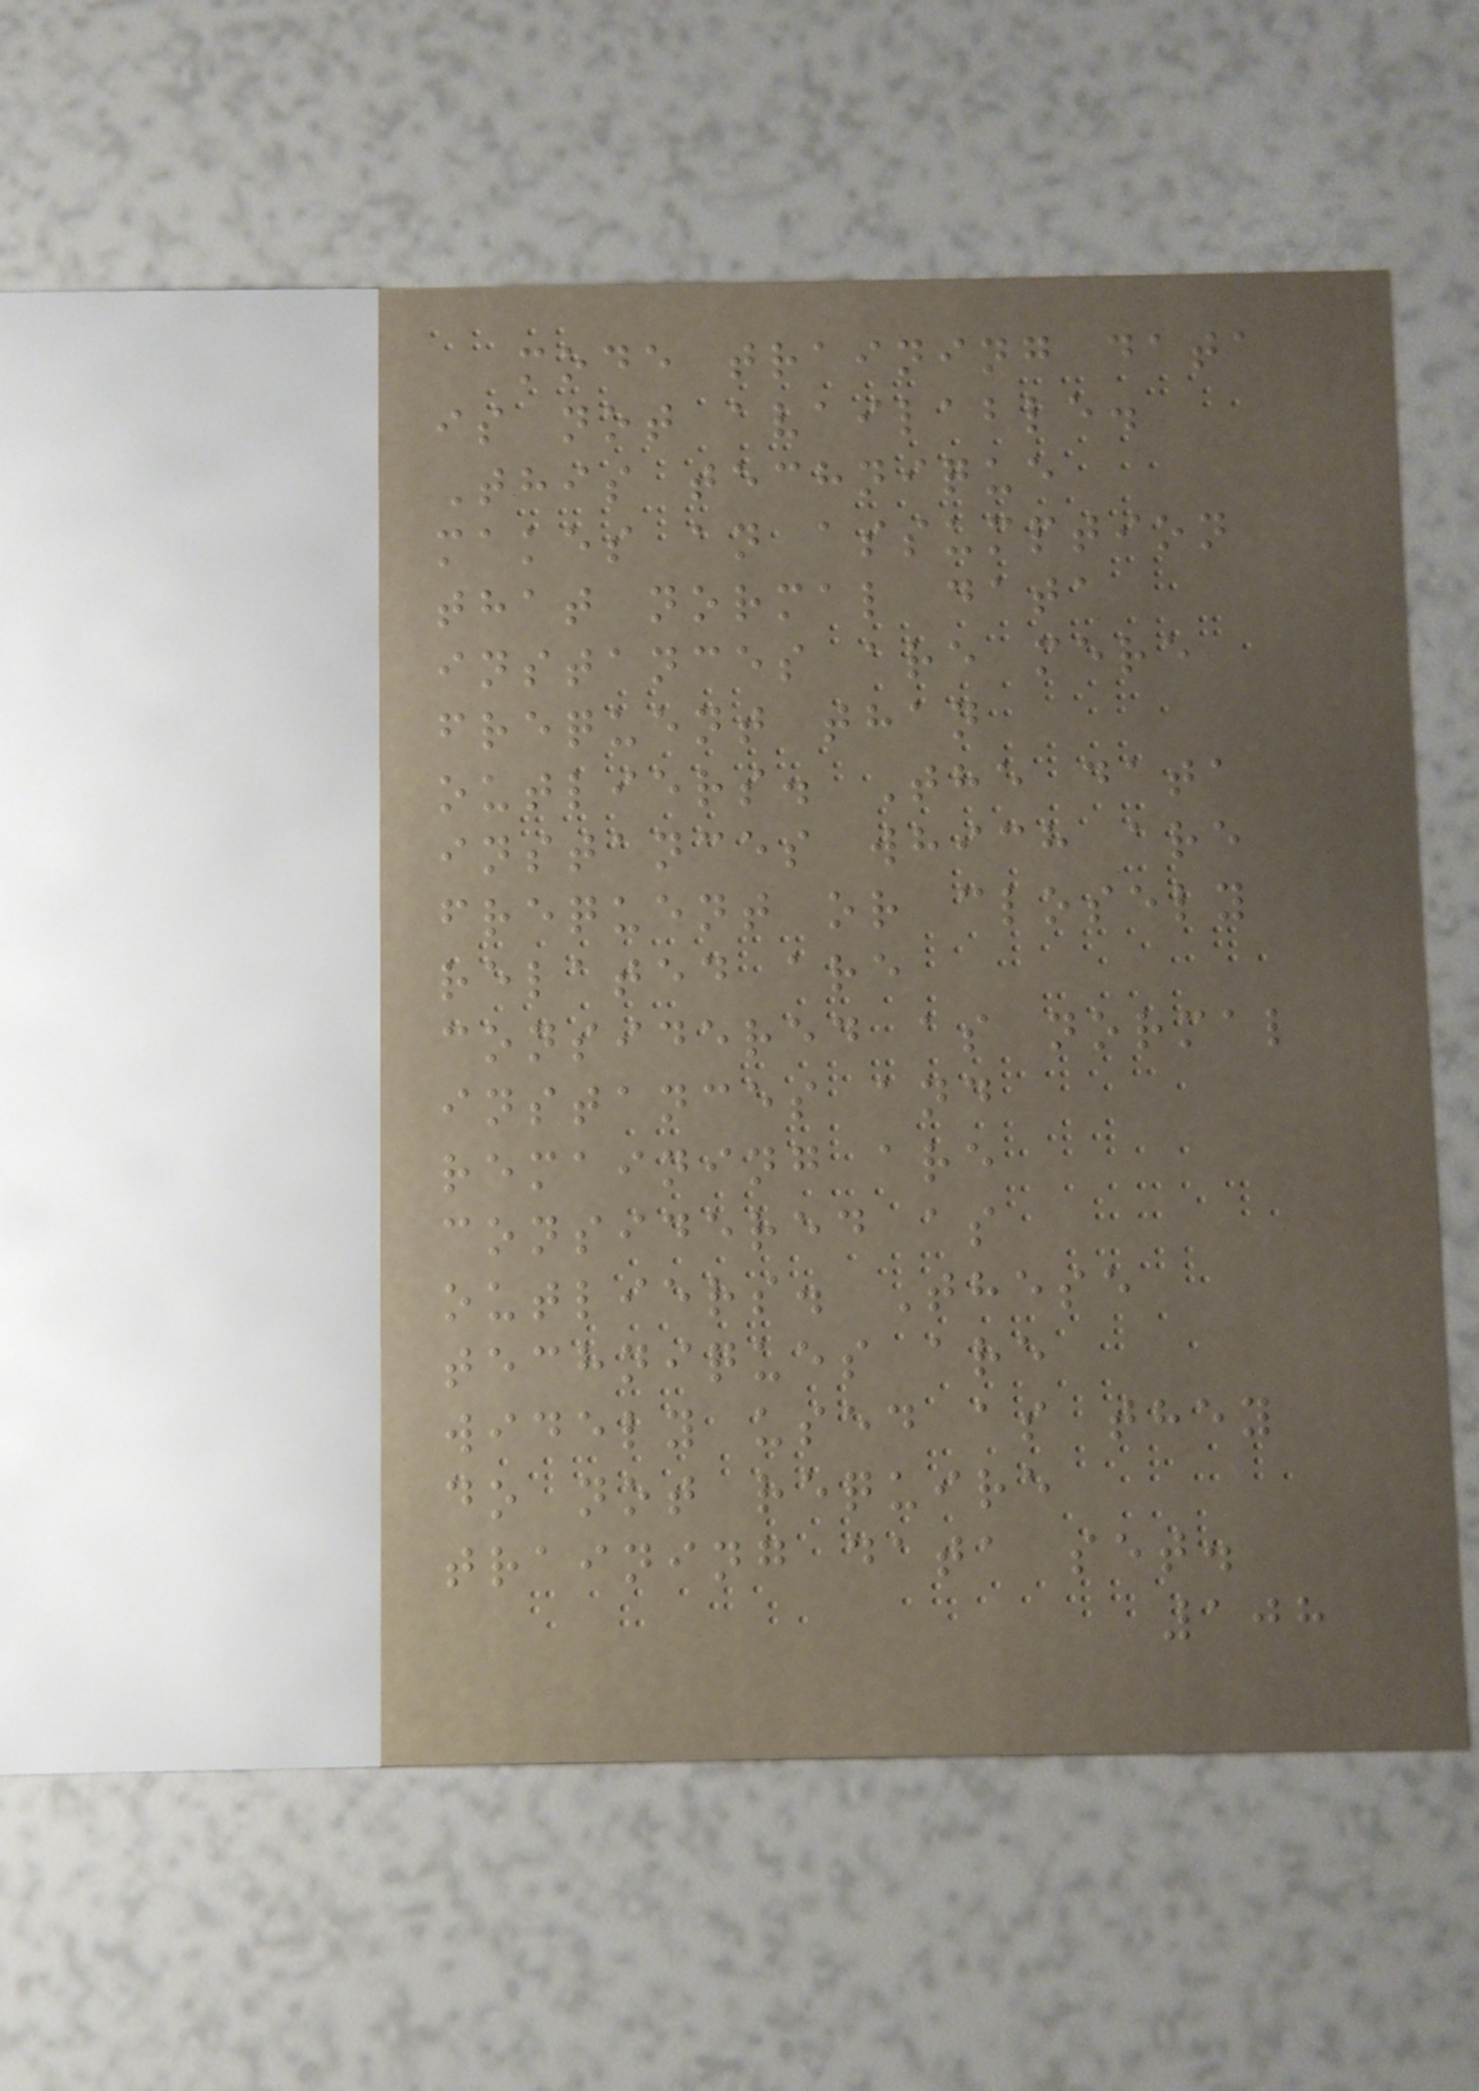mode training data
is not available.
This technique
makes an assumption
that normal data
instances are mere
frequent than
outliers. The data
instances which are
frequent or closely
related are
considered as normal
instances and
remaining are
considered as
outliers. These
techniques are
widely used as they
do not require
training data set.
108
